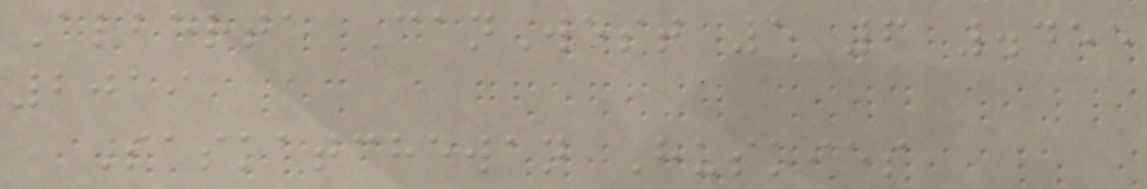Alberta CanWest 5 6 .455
2019
Saskatchewan Huskies
